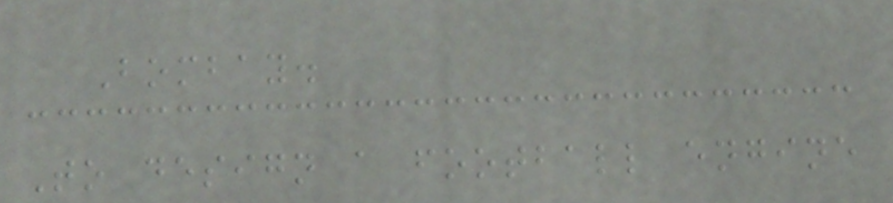Bombay.
To design a football engine
